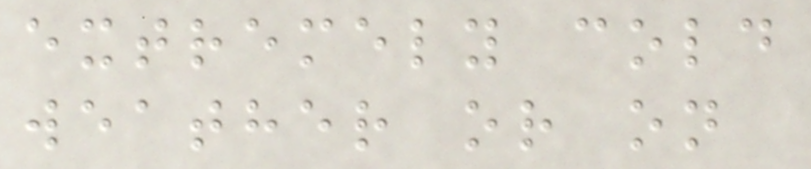extremely cold
weather or on
